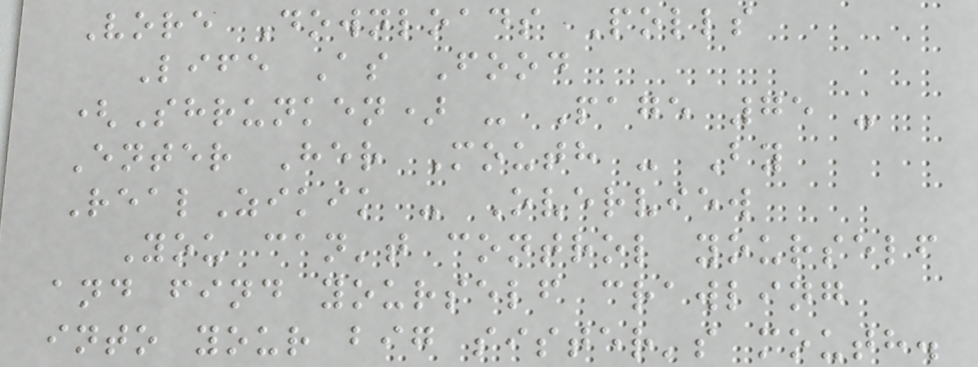Vore Downloads Polls
Life As Food
(Shrunken) - Page 75 -
Enter Her Mouth - By
RealZikik - Overview
You can't control yourself
and find yourself crawling
into your big sister's mouth.
